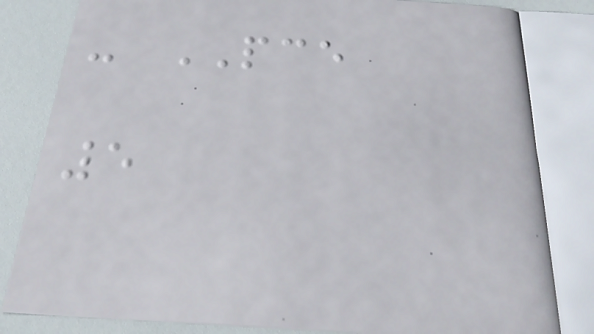- PCE
5
